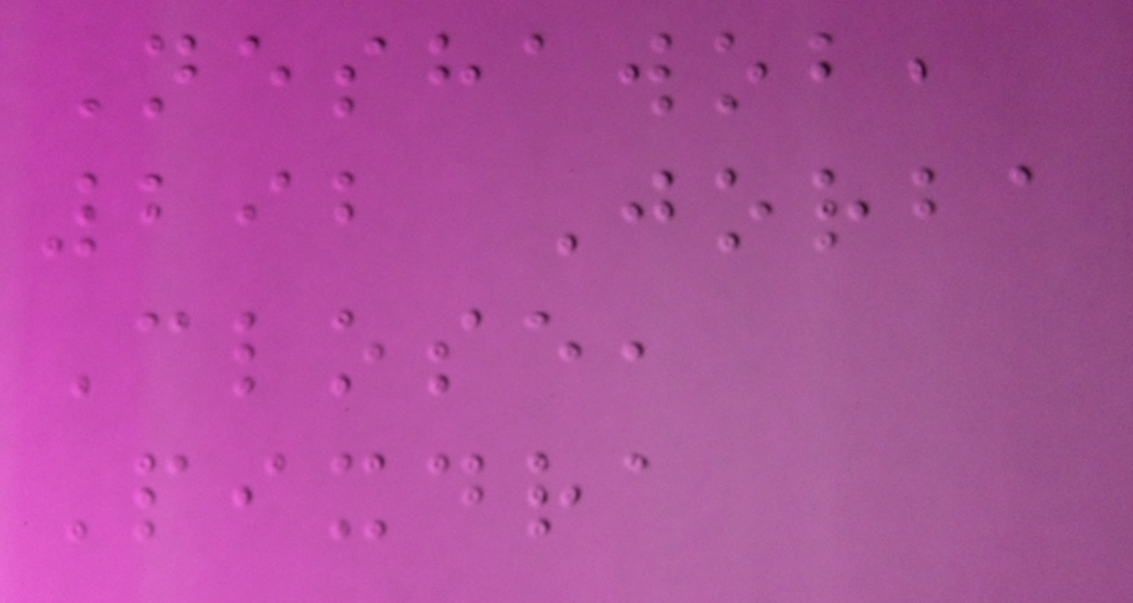Neshawob,
292 Jorba
Close,
Pixdra
